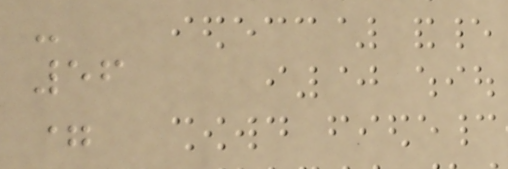-
56
=
